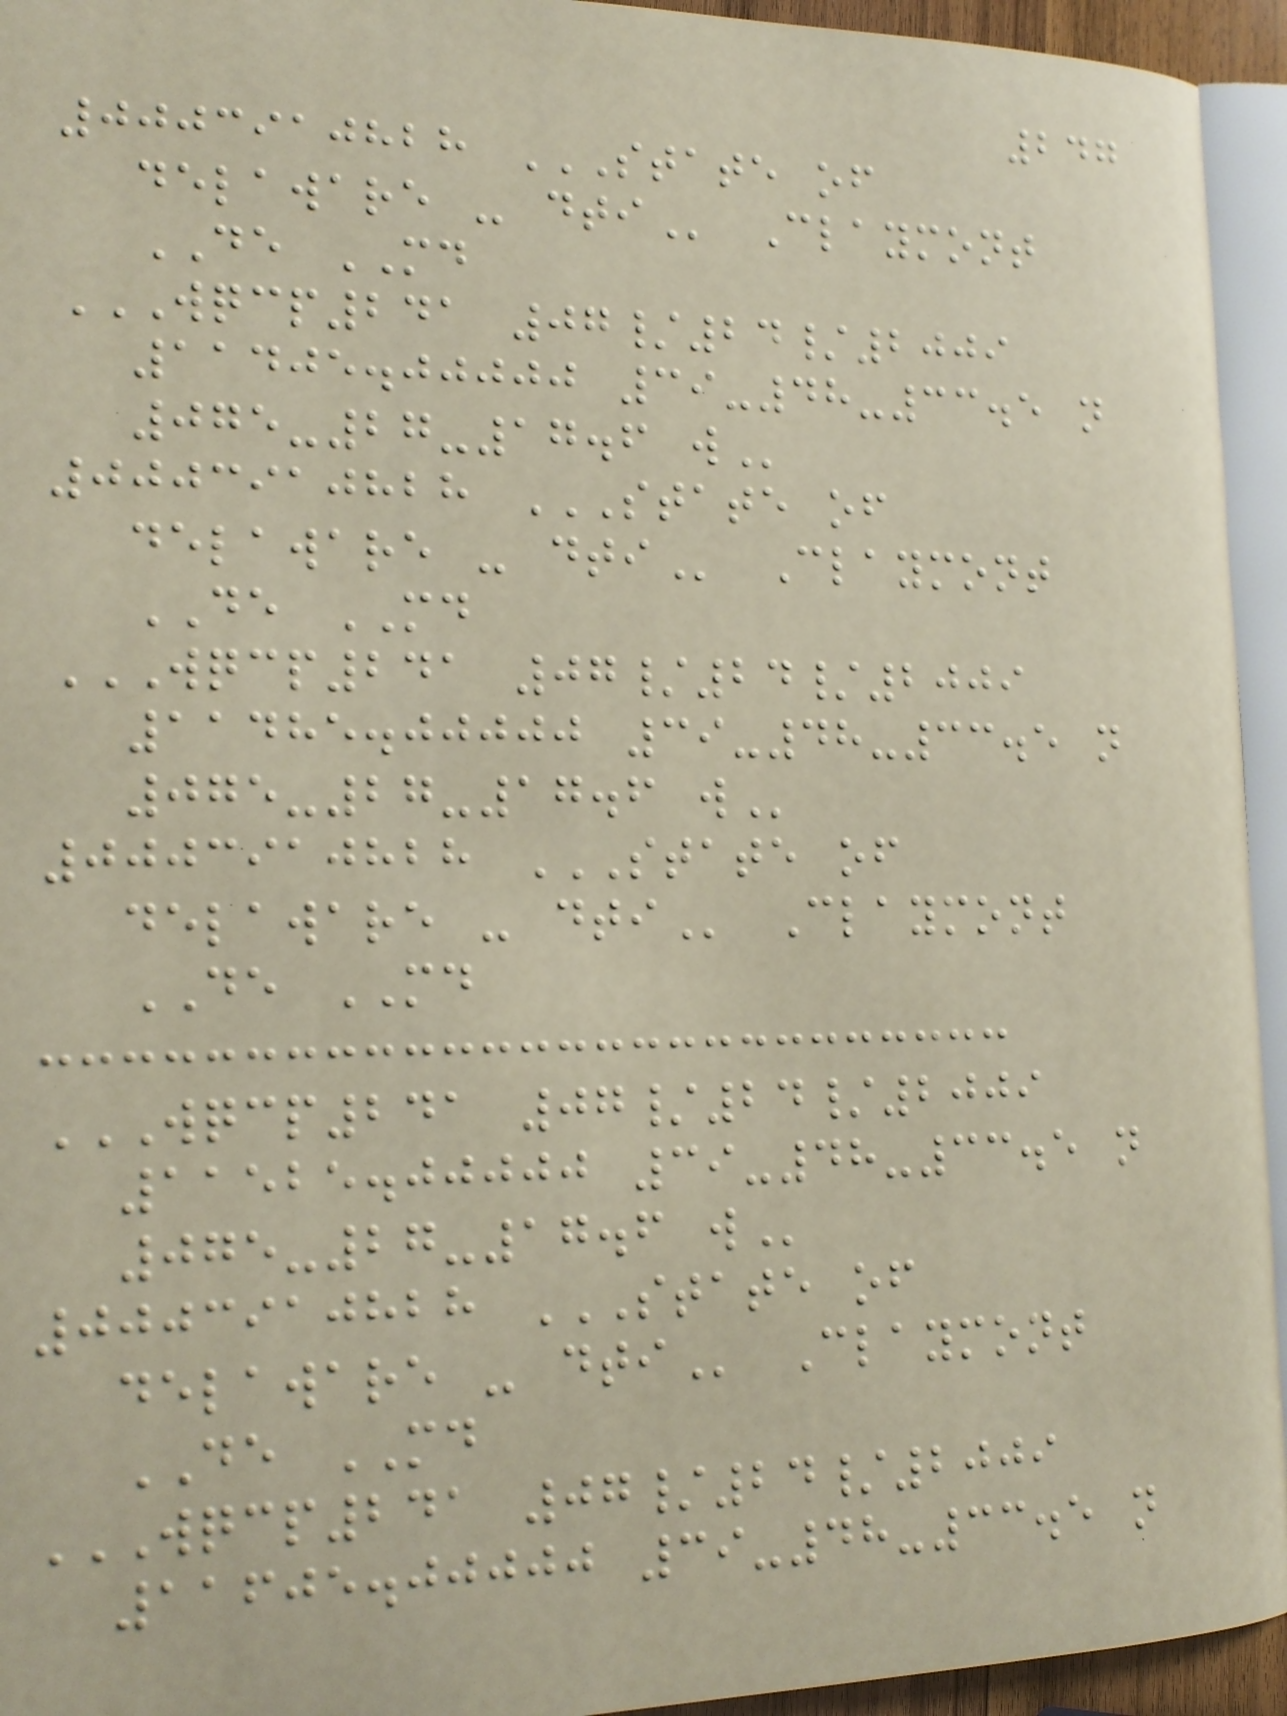247
0003910828 STATE OF
DELAWARE - DTI Claymont
DE MD
WQCP241 07/24/2009
11405.00000 39-48-33.5 N
075-27-17.6 W
0003910828 STATE OF
DELAWARE - DTI Claymont
DE MD
WQCP241 07/24/2009
11485.00000 39-48-33.5 N
075-27-17.6 W
0003910828 STATE OF
DELAWARE - DTI Claymont
DE MD
WQCP241 07/24/2009
11525.00000 39-48-33.5 N
075-27-17.6 W
0003910828 STATE OF
DELAWARE - DTI Claymont
DE MD
WQCP241 07/24/2009
11605.00000 39-48-33.5 N
